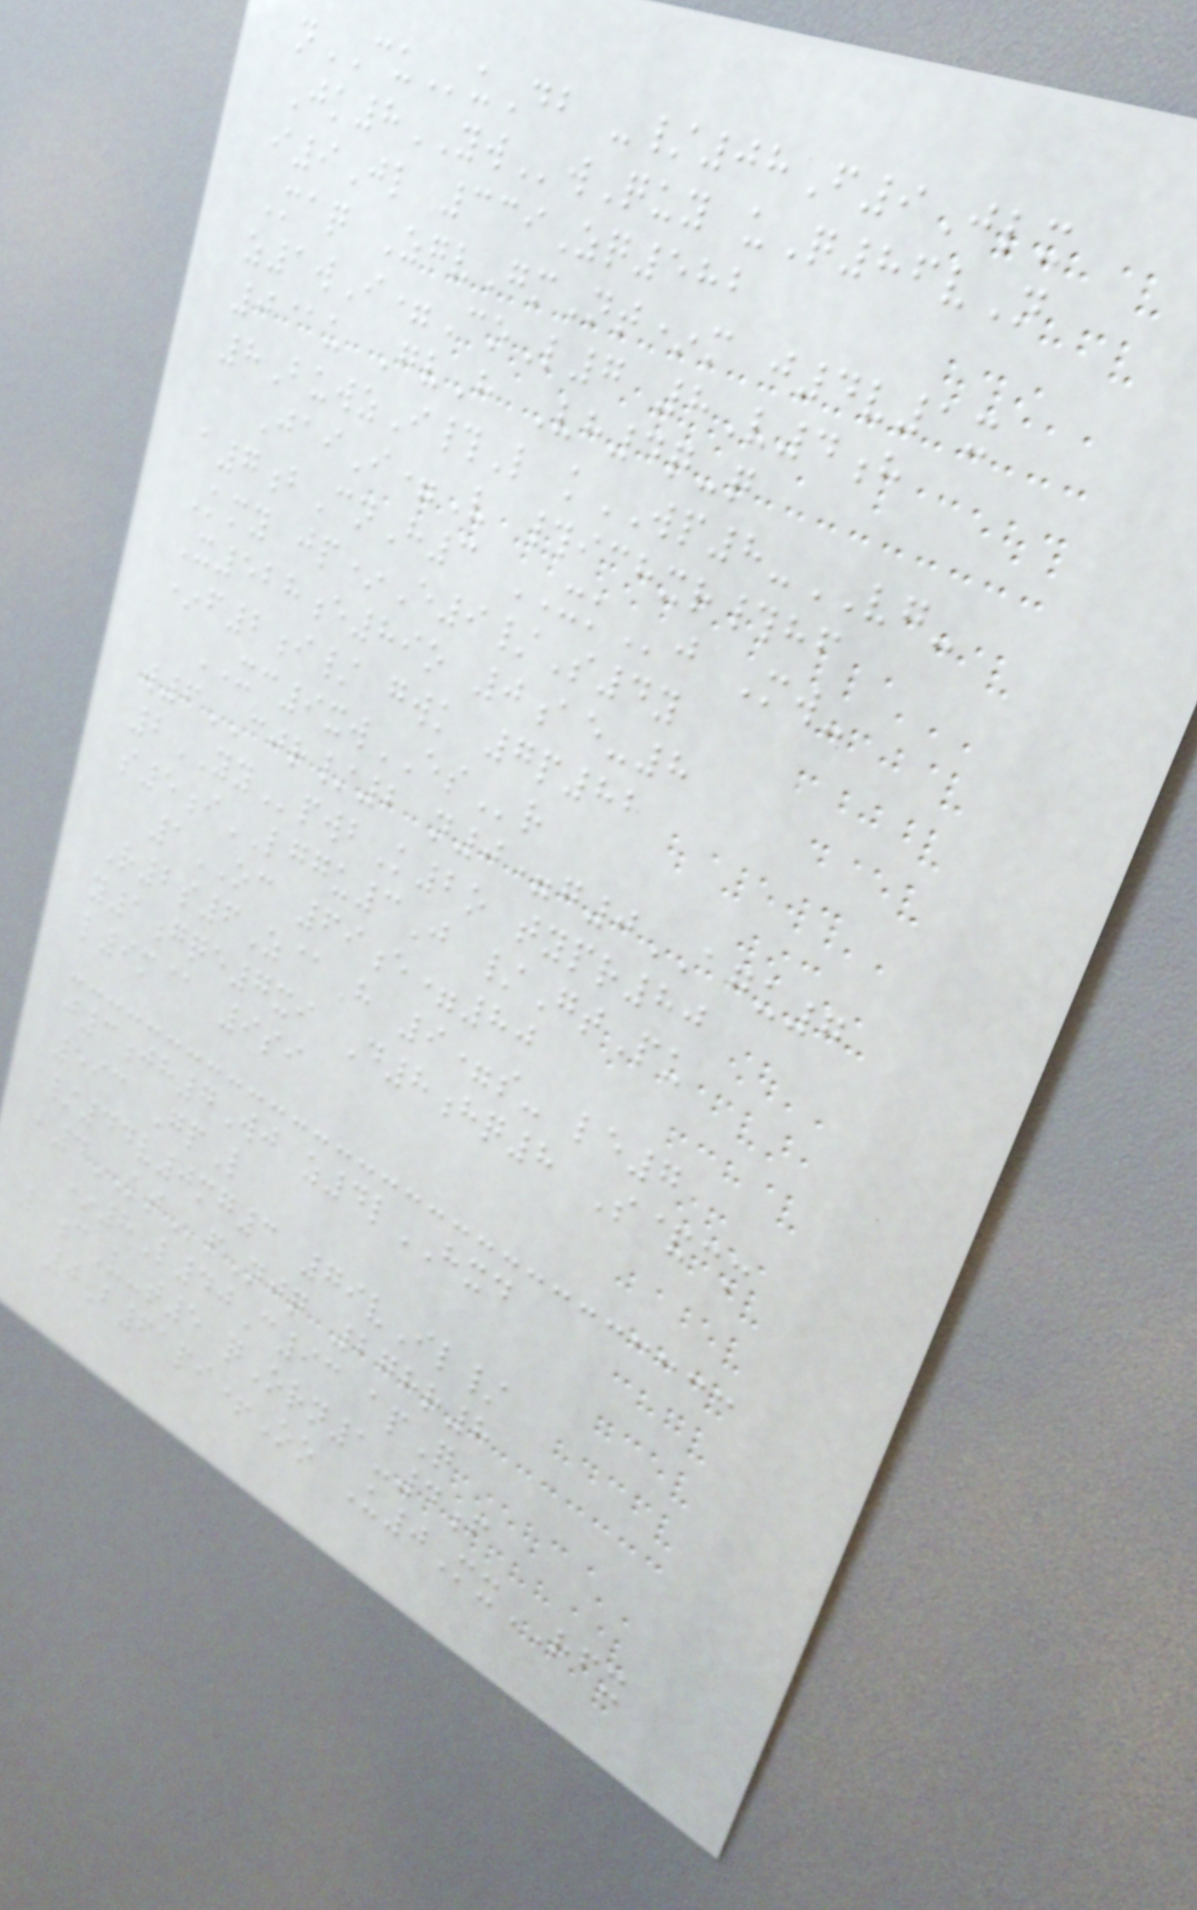nCUuDb -/08F9Jlx
Jk8YWwQuy uQ86vN
i9Jl 339Zq582
Maq ZgvGmNt*m j4v1x
z1wI=CoL7 8V4h
0@u GvH Vh4q-q
8BuwzI#L kWP8-VG-
JaiI=V #ichxr#hf
a7bCnH3 XKj Mw-
Kmy jp*E9/S4y
X528e89o 0ae-8
*f2i/ gwk 7p82
XC9xwESr
w6CJR/2 n0=g0AGU7
2YYpwbK2o typr80
s5iLGGU3J /GtPu
1OC 69e=80
R2s6Z@H 9=s- le7
y1gqe7xi D8hq8 S&cm
l9m@ 9si
j3jh7Wj z4lHXD
593 GpL
/44v0mg3 79vIl/
b4KTpNjq 278r8
*8L40C93 apQ
1cV-t5 qOrn1-4f
0B61pi+Oo U0MxRFX
